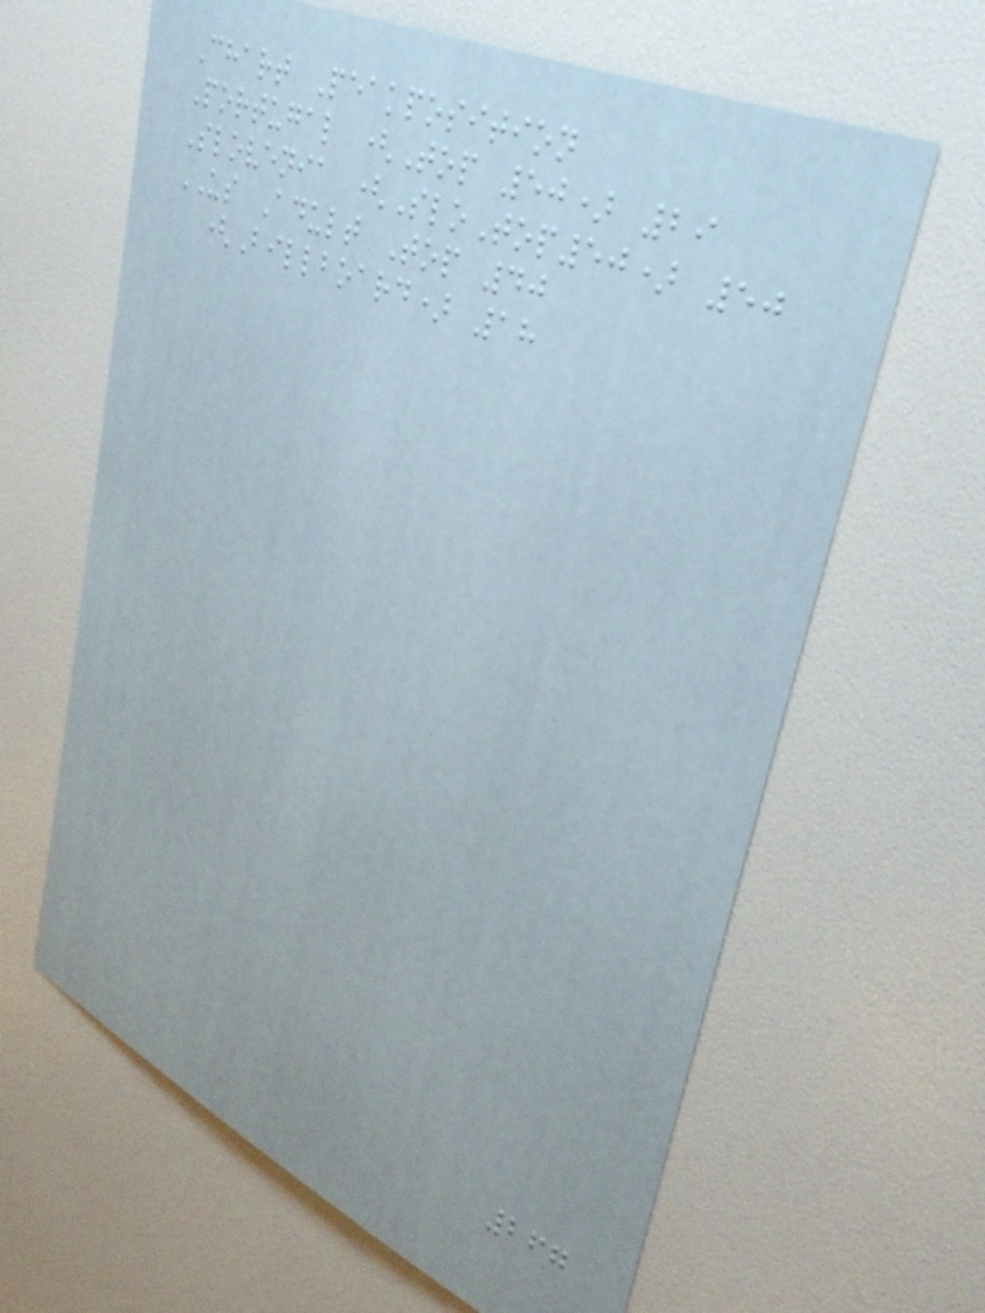Chart Peakposition
Portugal (Top 50) 29
Slovenia (SloTop50) 50
US Adult Top 40
(Billboard) 18
267
